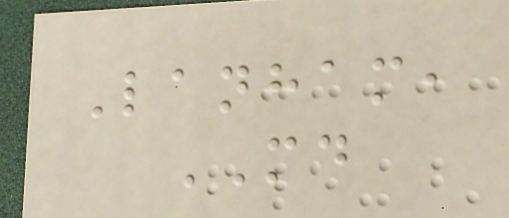Lanham,
MD
